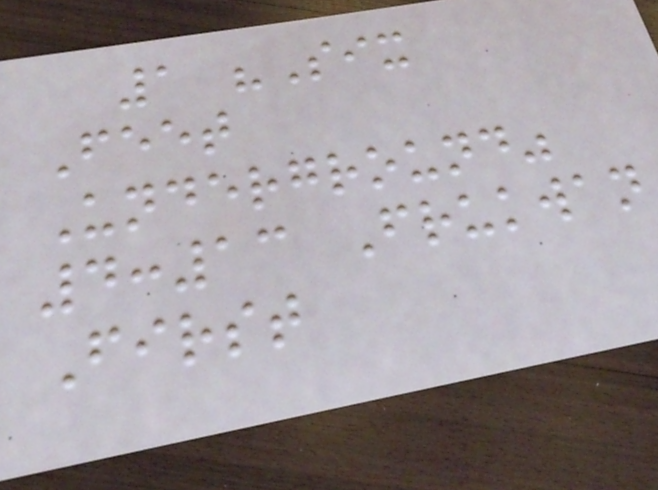1 "Six
Feet
Underground"
4:13 Frukwan
First
